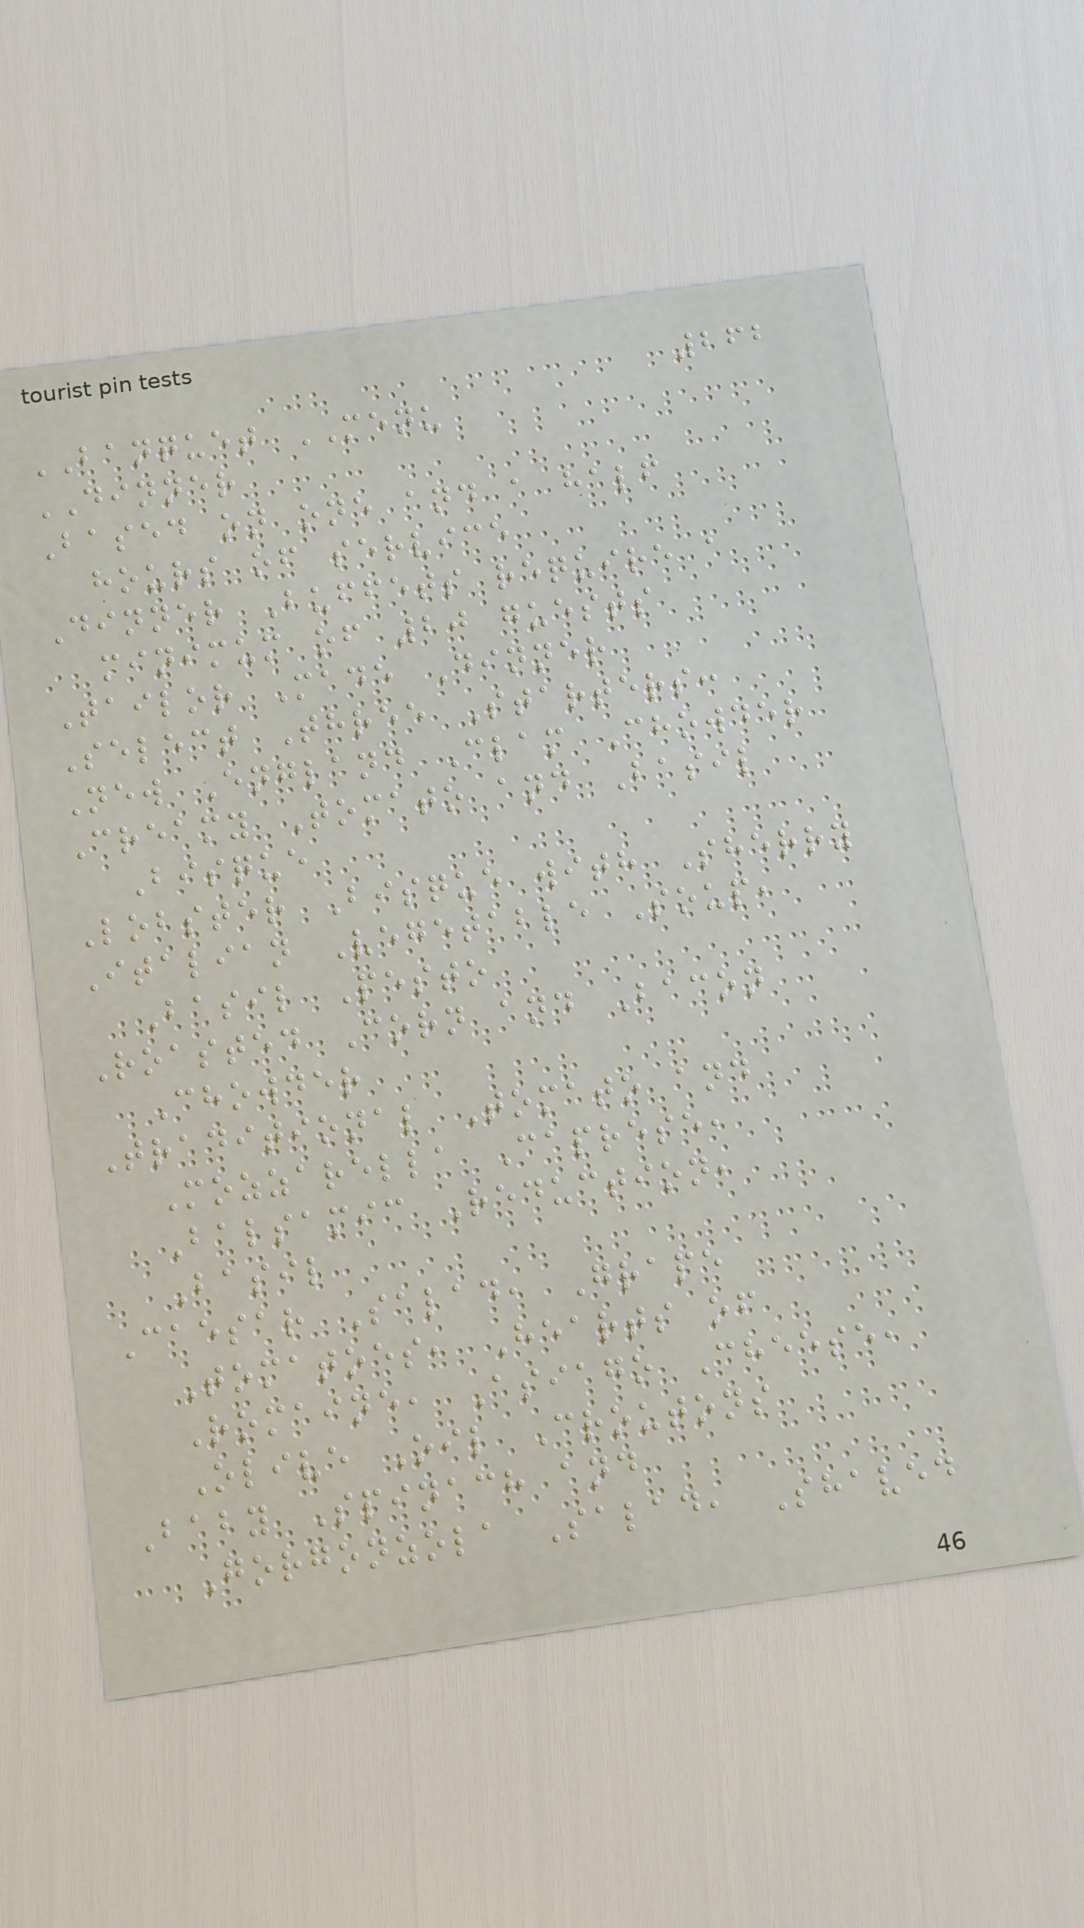262
BANQUET MENU
DINNER
Based on one and a half
hours of service
Dinner Buffets require a
minimum of 20 guests
Tailor Made Dinner
Select Three Starters:
New England Clam Chowder
Creamy Tomato and Basil
Bisque
Lobster Bisque with Sherry
Italian Vegetable Soup,
Basil Pesto
Roasted Corn and Bacon
Chowder
Traditional Tomato and
Mozzarella Caprese,
Balsamic Reduction,
Basil
Caesar Salad, Grape
Tomatoes, Hearts of
Romaine, Asiago Cheese,
Olive Oil Croutons
Baby Spinach and
Gorgonzola Salad, Shaved
